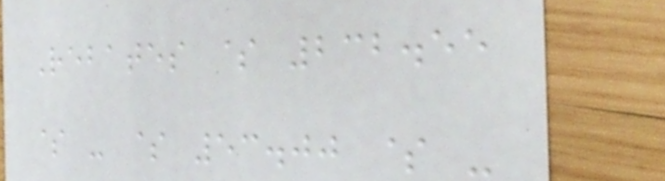Rebates $ 232.55
$ - $ 53.00 $ -
